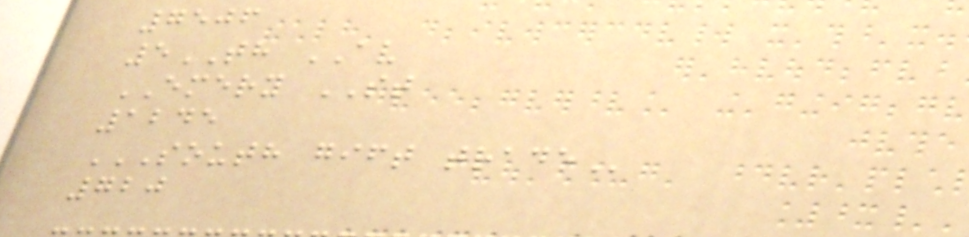7506
5TH AV
EMERY ST
1245
SOUTH GIFT TRADE
720
